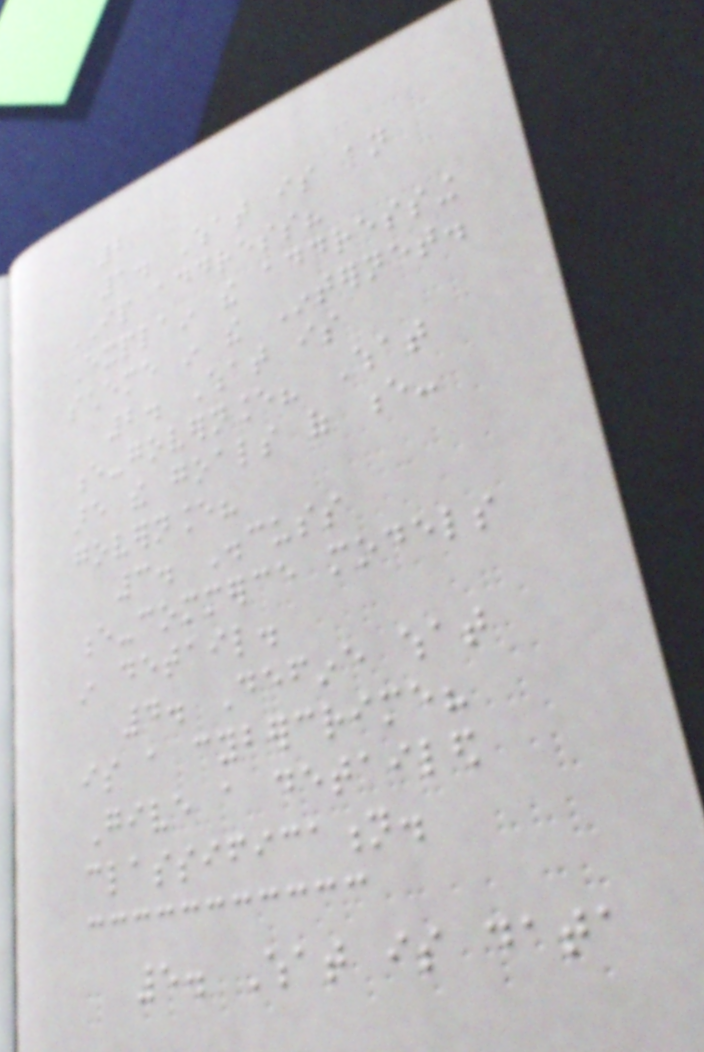2
1. What is an
IP address?
Explain the addressing
scheme in the Internet.
2. What is
e-governance? What
are the goals of e-
governance?
3. Discuss
e-commerce models
in detail.
4. Define what
is a cybercrime?
Give a detailed
classification.
5. What is data
